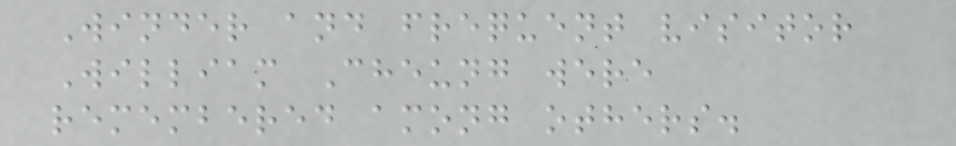Winder and frequent visitor
William Cheung were
remembered among others.
